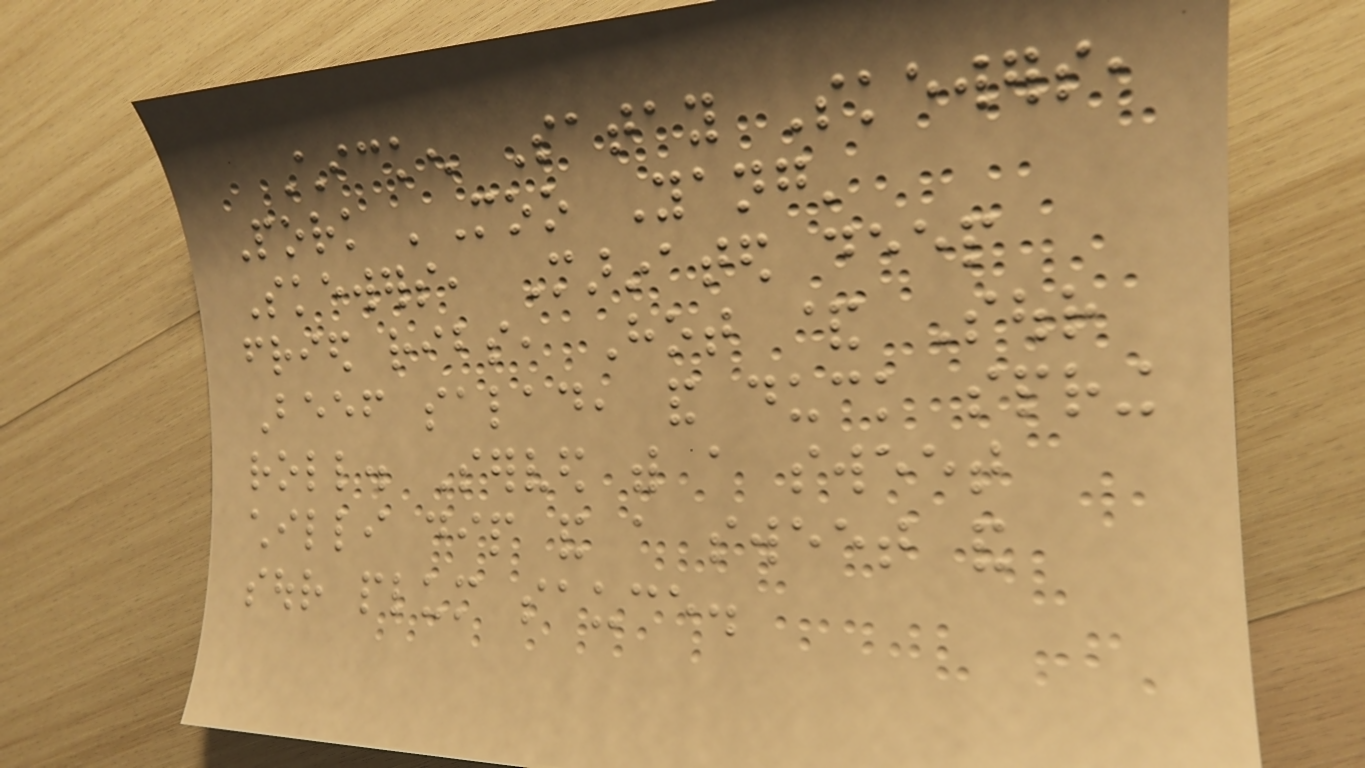Chicken Satay Skewers,
Pork 'Moo Yang'
Skewers, Marinated deep
fried ribs, Hot & Sour
Beef salad, and duck spring
roll. Served with a sweet
chilli dip and a sweet and
sour plum sauce.
